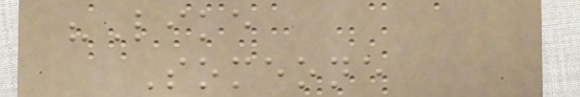"Like
Someone
